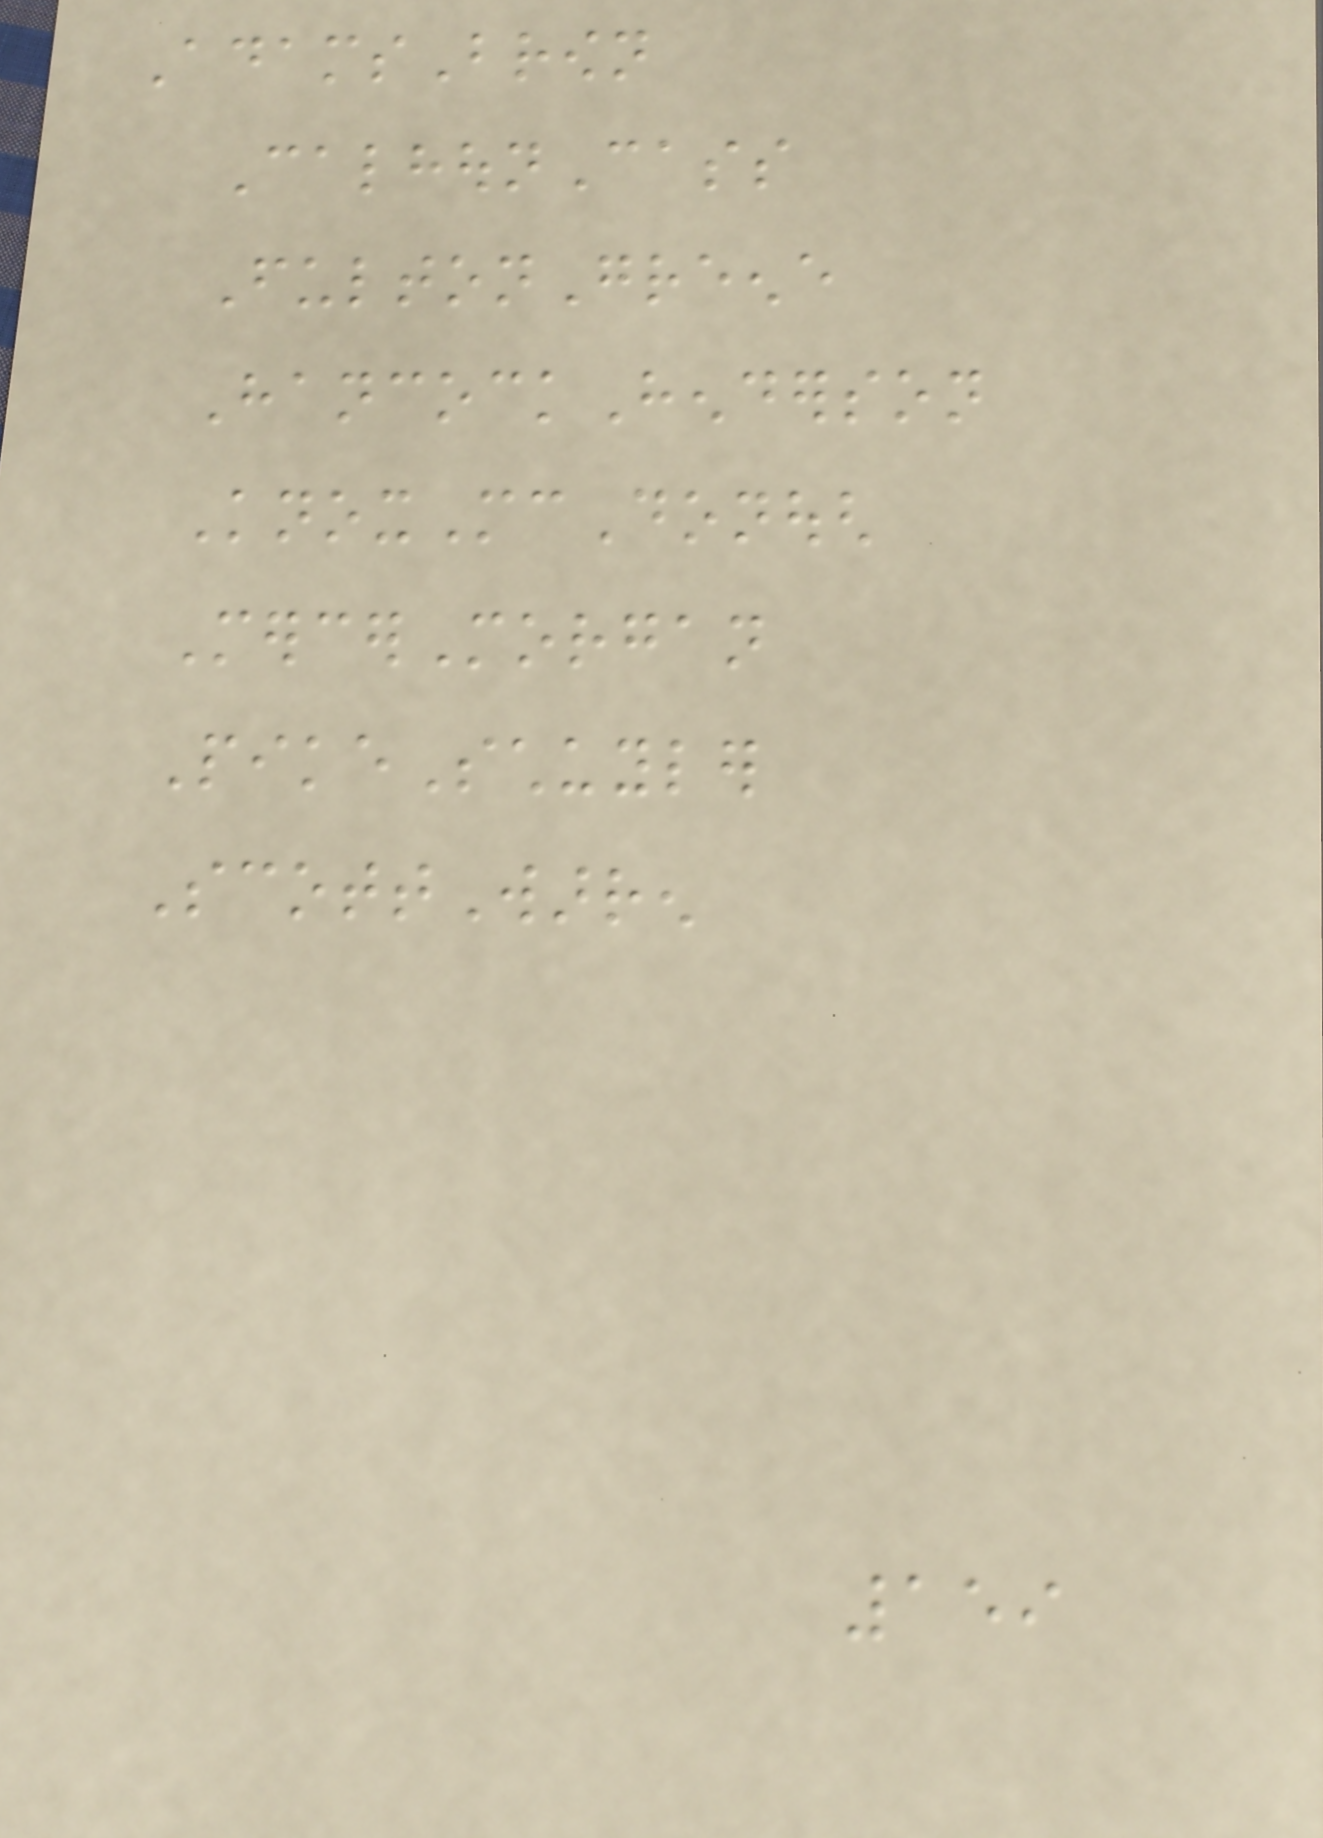AdamsBrown
CalhounCass
FultonGreene
HancockHenderson
KnoxMcDonough
MercerMorgan
PikeSchuyler
ScottWarren
159
